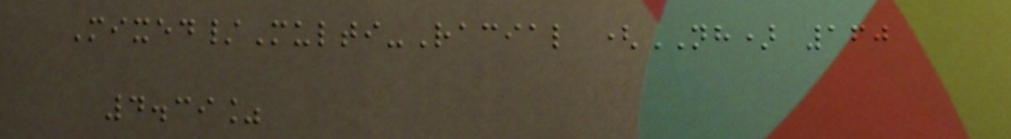Mixed/Multi-Racial (NH) 160
4.39%
